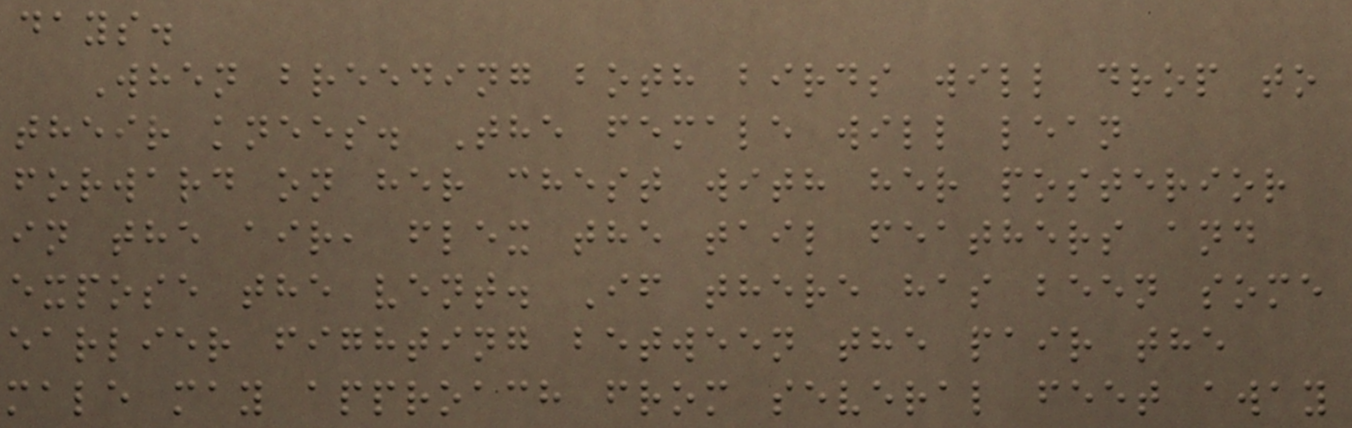days.
When breeding both birds will drop to
their knees. The female will lean
forward on her chest with her posterior
in the air, flex the tail feathers and
expose the vent. If there has been some
earlier fighting between the pair the
male may approach from several feet away
